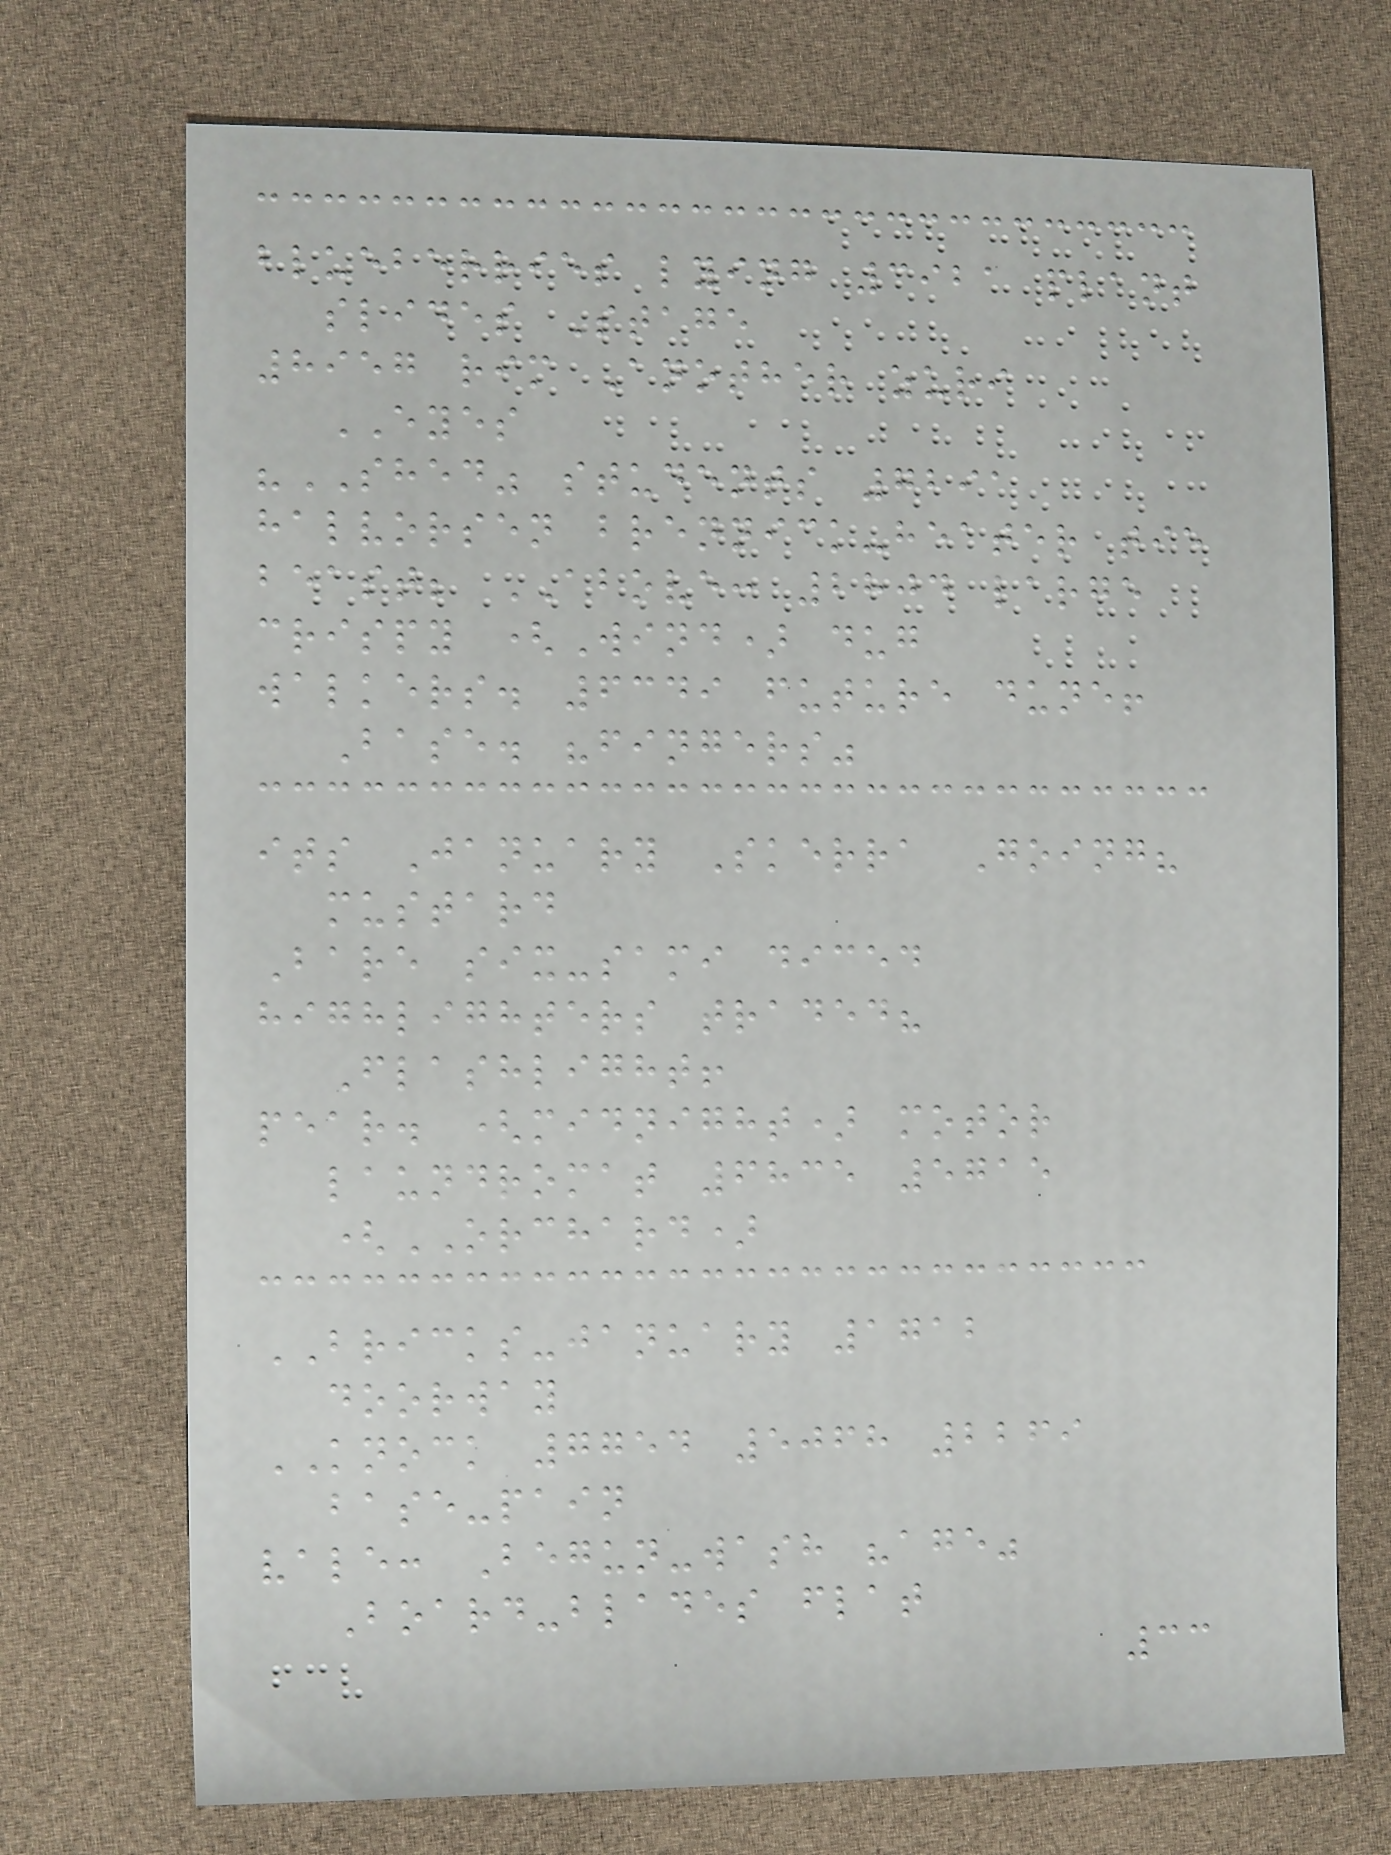blueberries lying 3921 plant
slides Stage
8957 rim Another zuri
EYES
"SHED" students 7291
halvorsen brennick-heater tie
beast; ABOVE: 2804 large
crispy (Wind) dug
walkers. 6349 future dune!
Base. "fingers"
its January Skerra Going?
mustard
Bare six-sami diced
highlighters traded?
Flashlight!
pear. (midnight) motor
laundromat 6835 5715
(ORCHARD)
BRICKS-january 1712
doorway
KNOCK 7754 5068 2269
base-pain
vale: Begun-wash "age"
Board-blades flat
33
